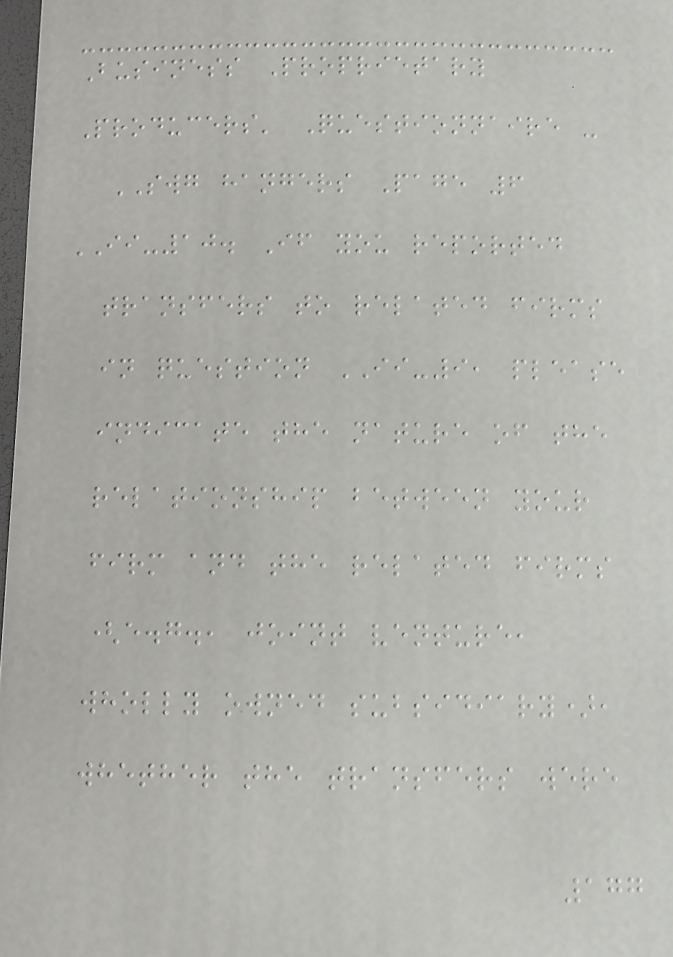Business Proprietary
Producers' Questionnaire -
SWG hangers Page 6
II-10. If you reported
transfers to related firms
in question II-9, please
indicate the nature of the
relationship between your
firm and the related firms
(e.g., joint venture,
wholly owned subsidiary),
whether the transfers were
177
